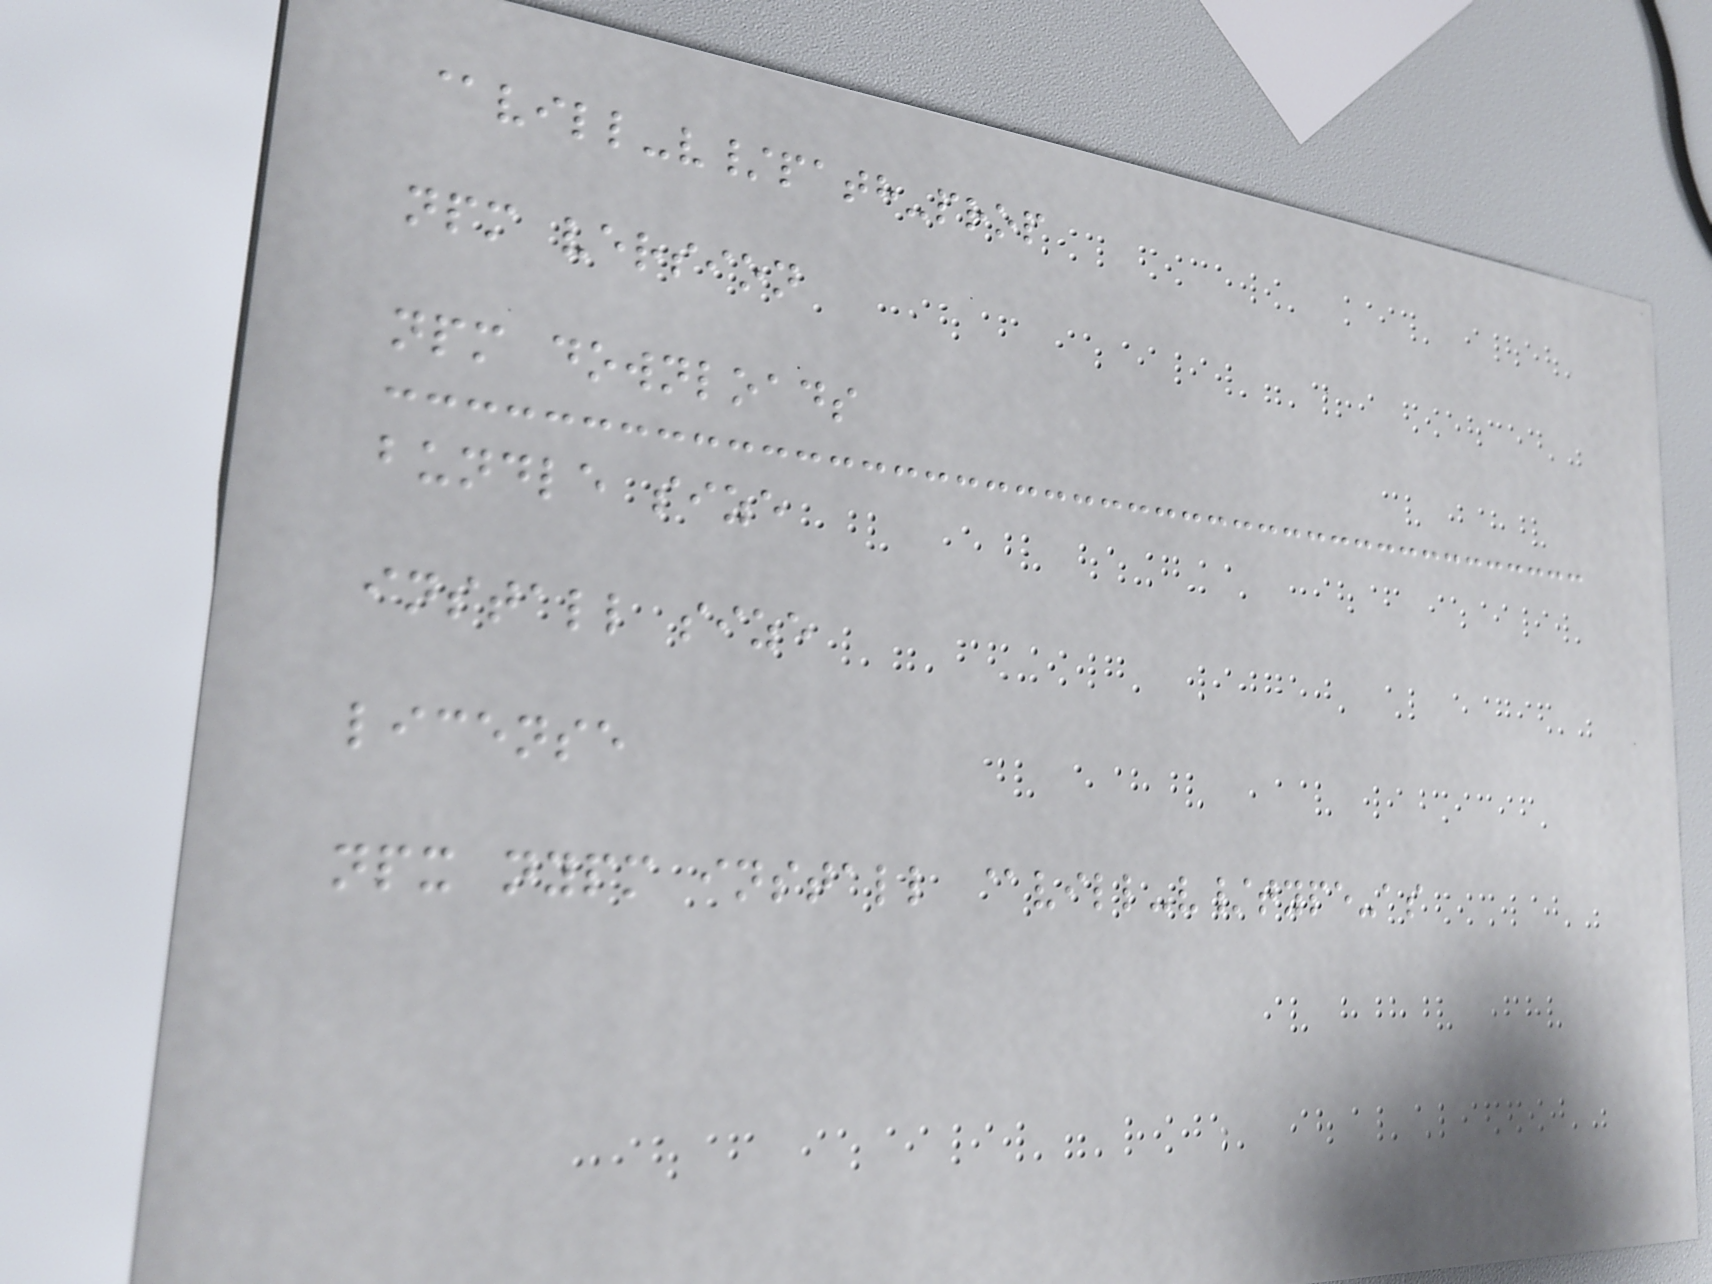@vill-v/path-prop
npm version
npm downloads
bundle size
install size
license
npx nypm install @vill-v/type-as
